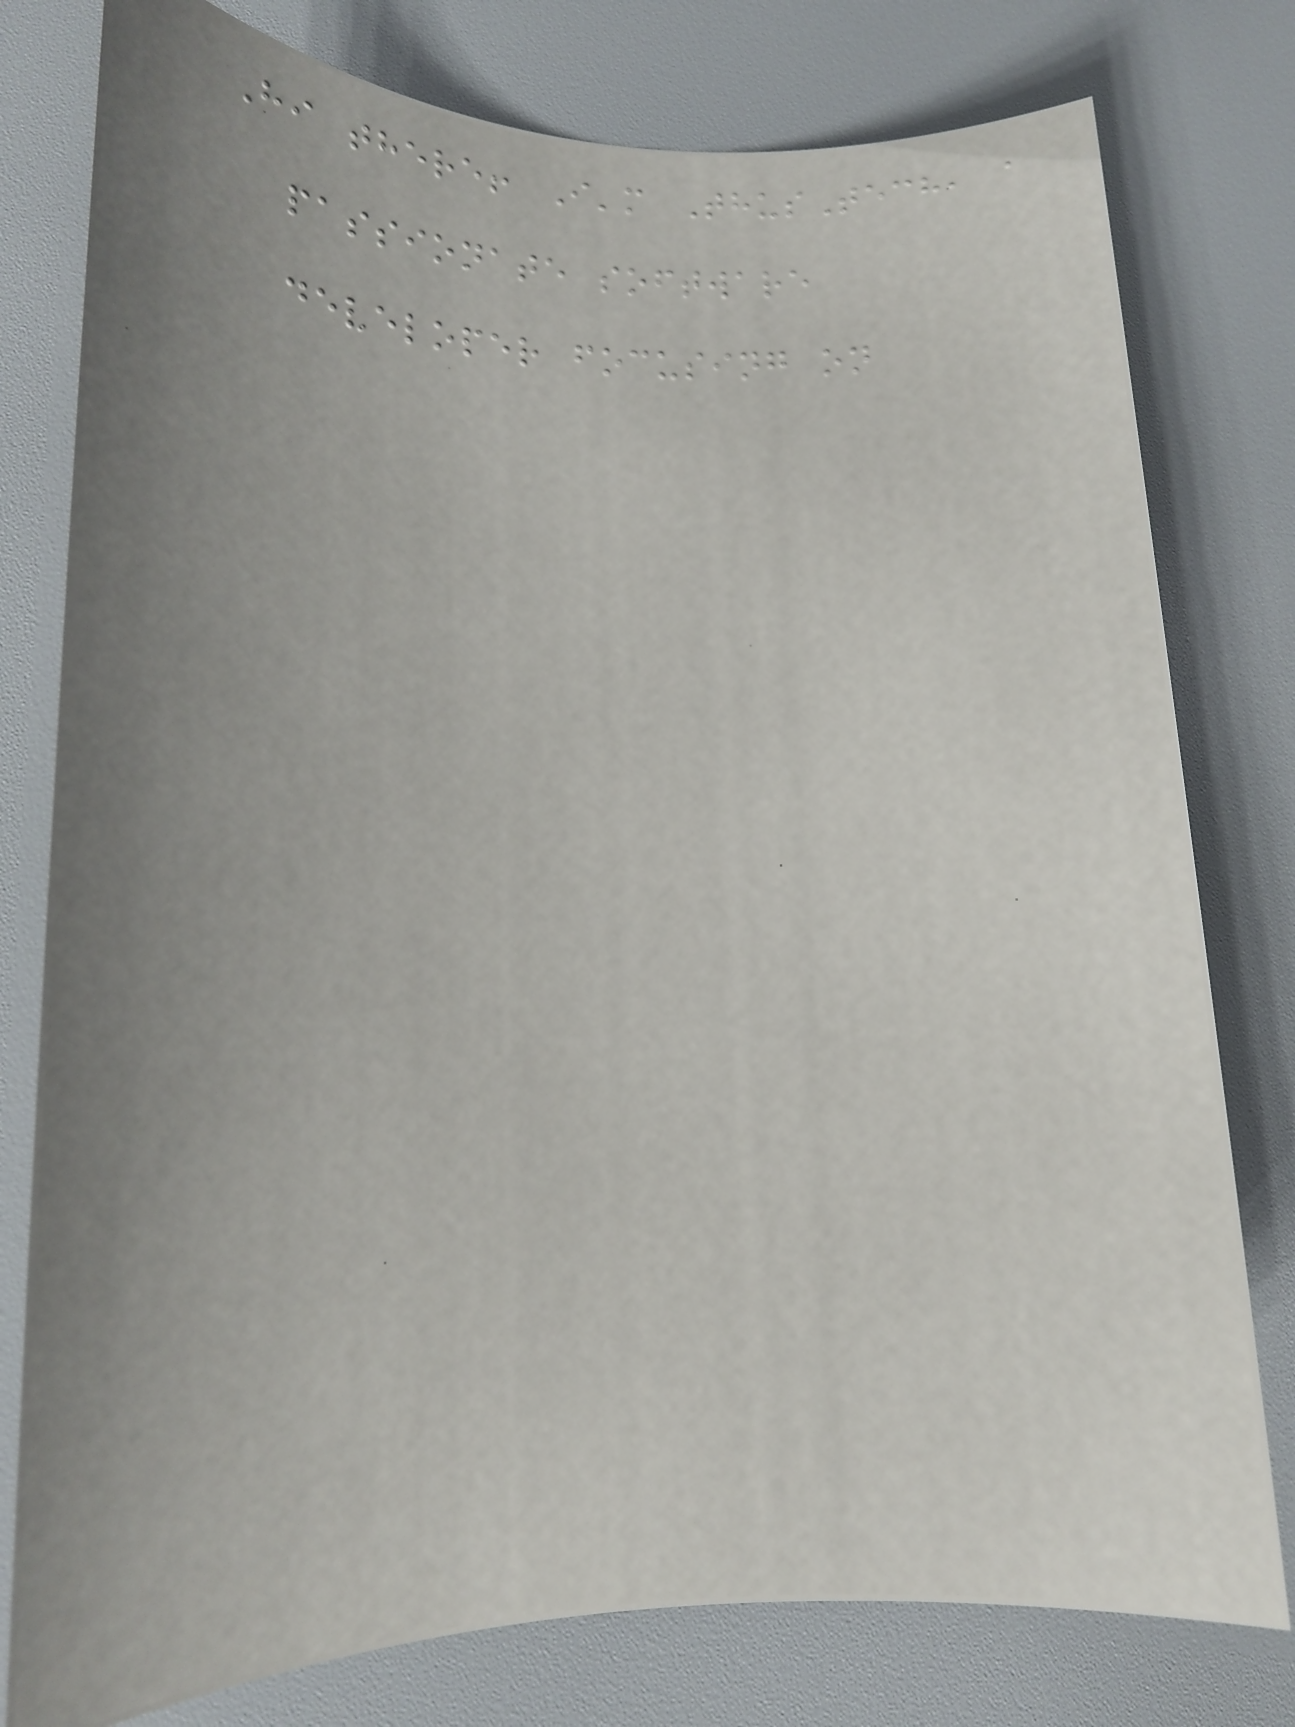Hi there! I'm ThusTech, a
passionate software
developer focusing on
